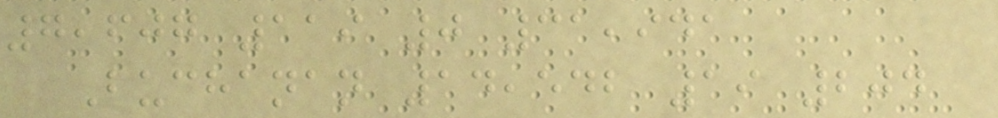7,607 119 0 31,941
Buchanan 14,542 19 204
